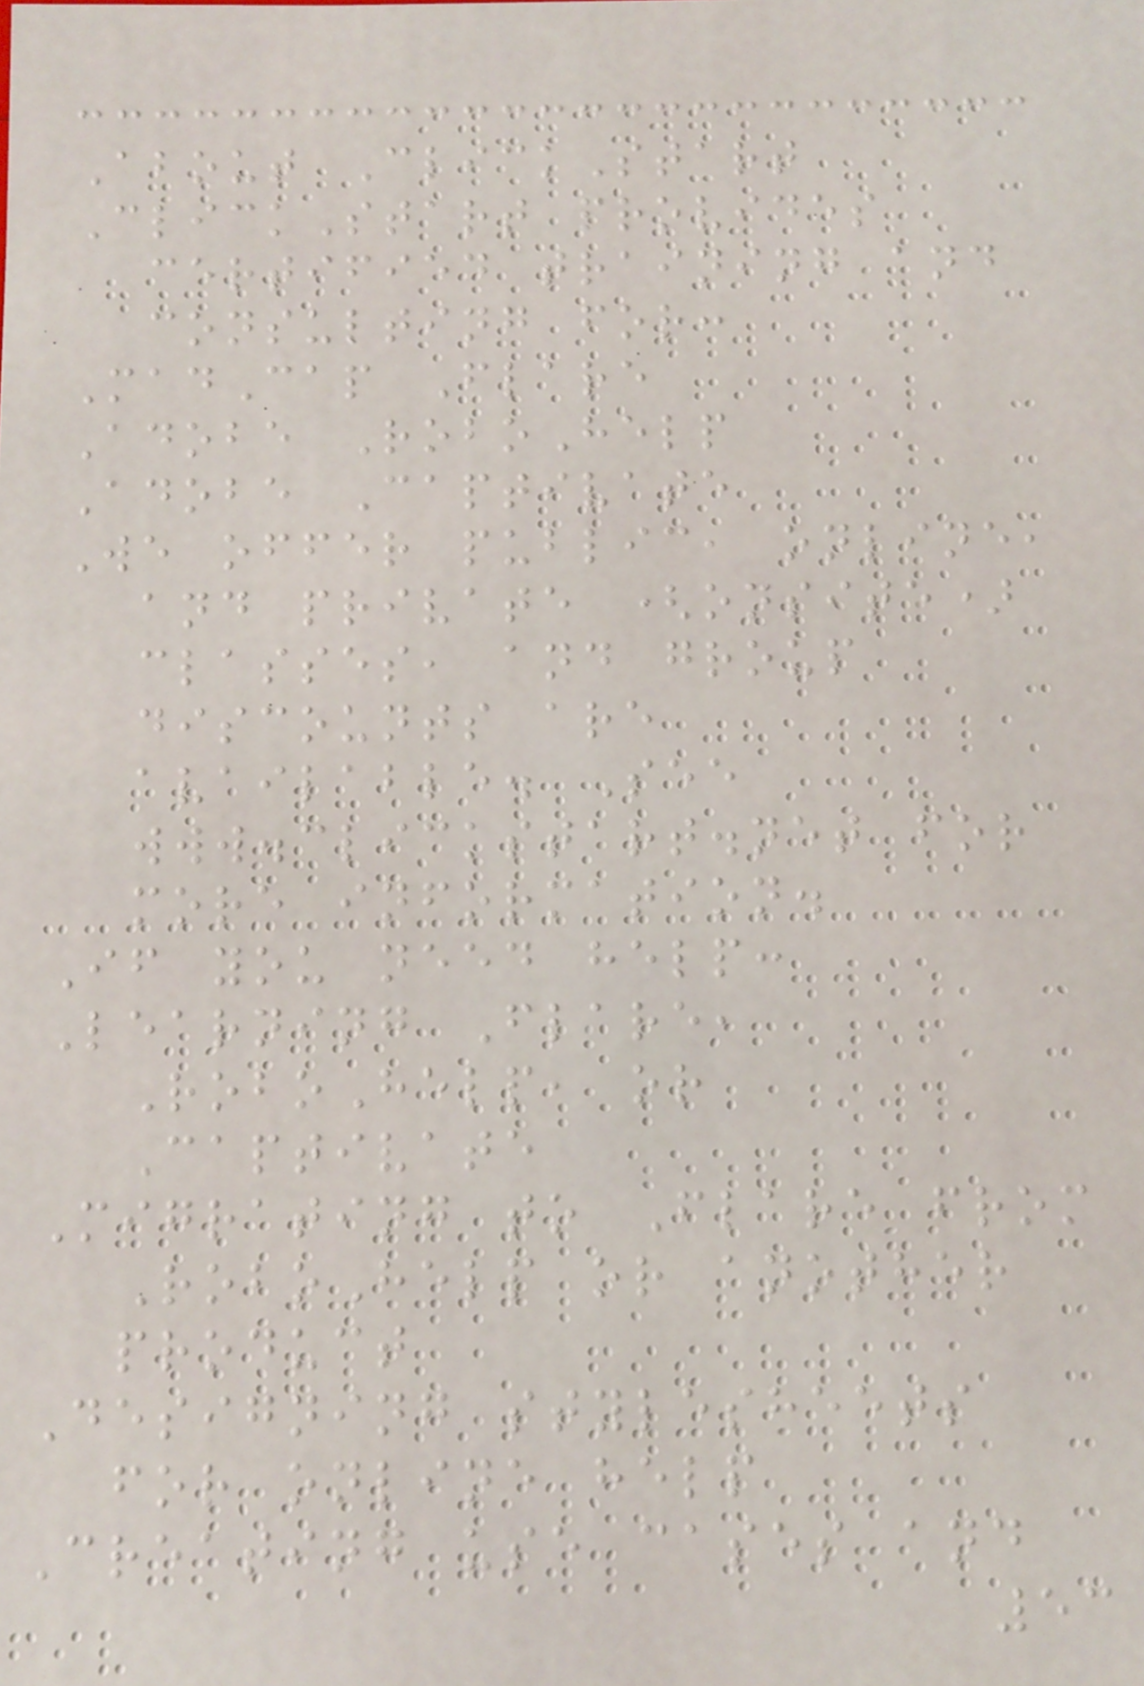About ClickStart
ClickStart provides
certified training and
consulting for:
MadCap Flare
Adobe RoboHelp
Adobe Captivate
We offer public, online,
and private (onsite)
classes, and group
discounts are
available. See
www.clickstart.net for
more information.
If you need help:
Learning Flare,
RoboHelp, or
Captivate
Migrating to Flare from
RoboHelp or another
product
Designing stylesheets
for online help
Creating use cases and
53
